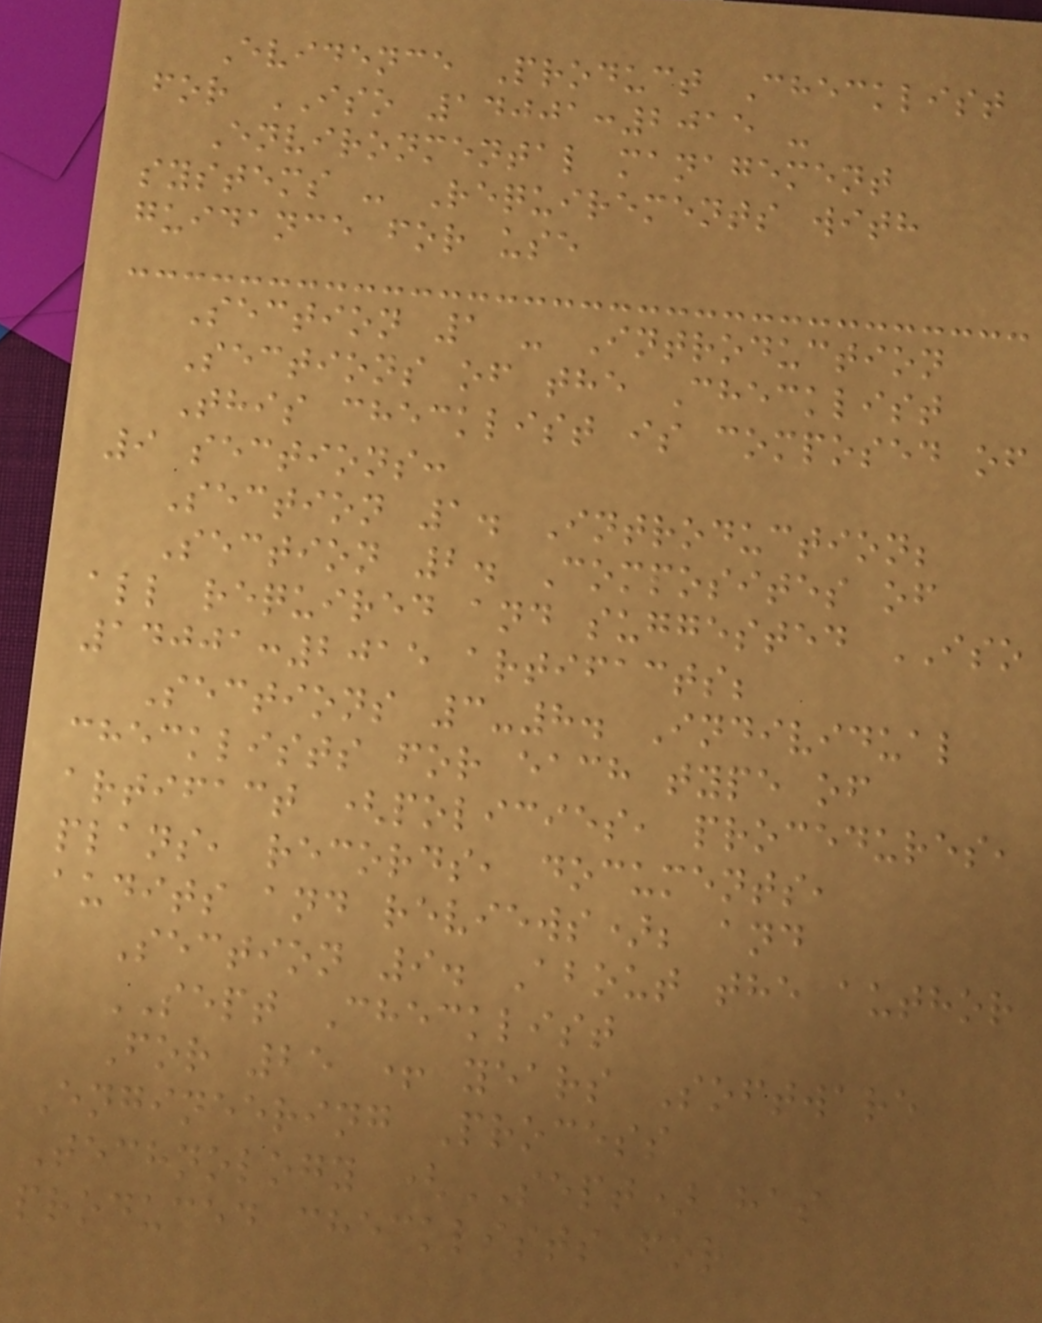Evidence Product Checklist
for ISO 14001:2015 -
Environmental management
systems - Requirements with
guidance for use
Section 1 - Introduction
Sections of the Checklist
This checklist is composed of
9 sections:
Section 1. Introduction;
Section 2. Composites of
all required and suggested ISO
14001:2015 artifacts;
Sections 3-8. Individual
checklists for each type of
artifact (policies, procedures,
plans, records, documents,
audits and reviews); and
Section 9. About the author
SEPT Checklist
For 25 + years Software
Engineering Process
Technology (SEPT) has
produced checklists for
